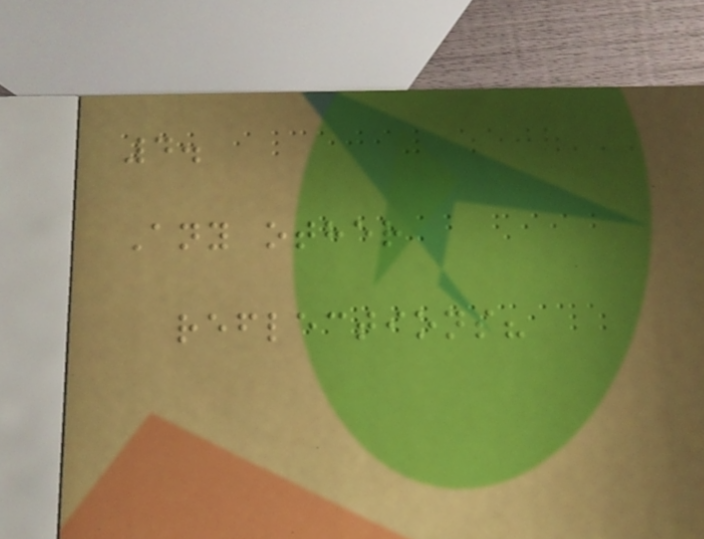4.
Any other
reflections?
